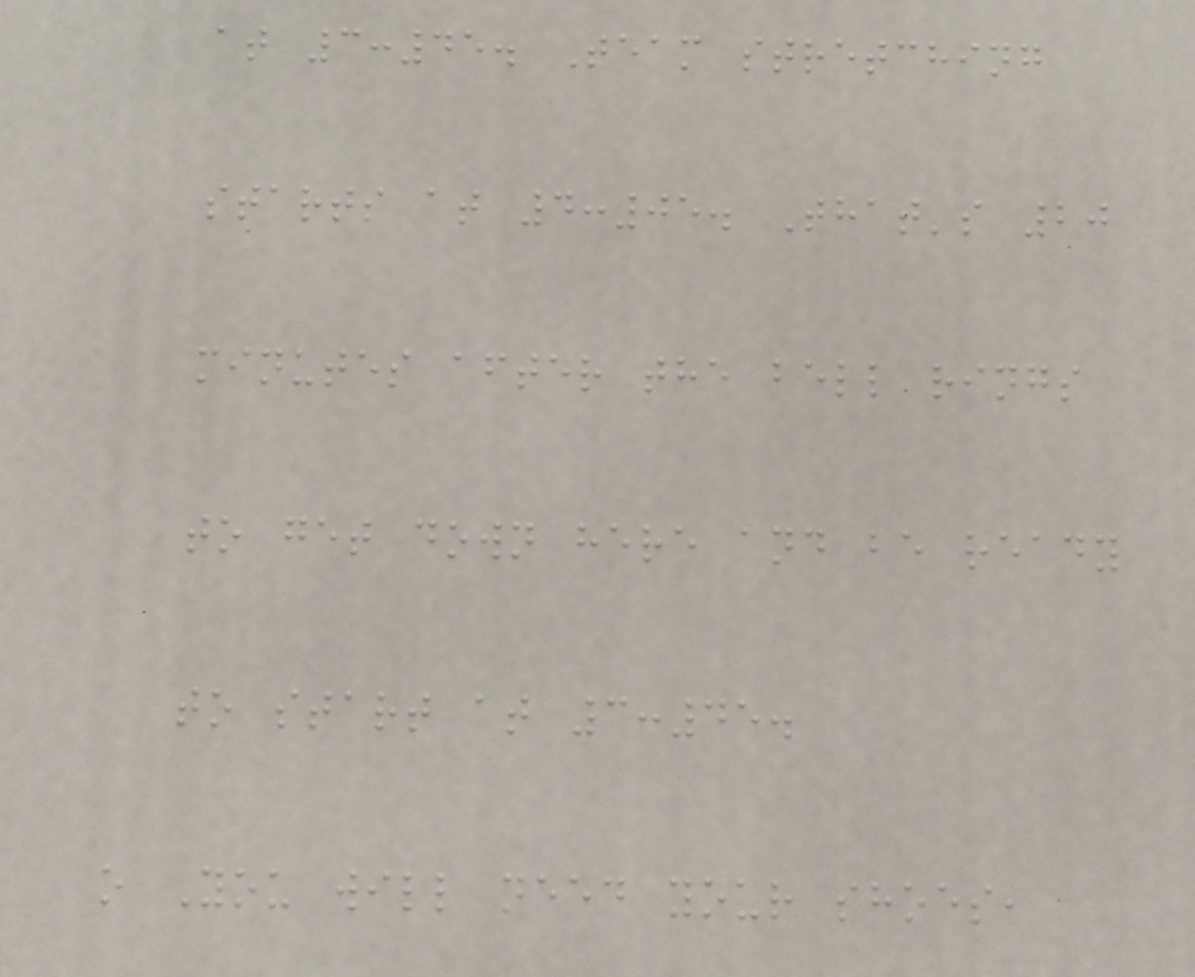at 3:45. Team stretching
starts at 4:05. That's 20
minutes after the bell rings
to get down here and be ready
to start at 3:45.
o You will need your shoes,
